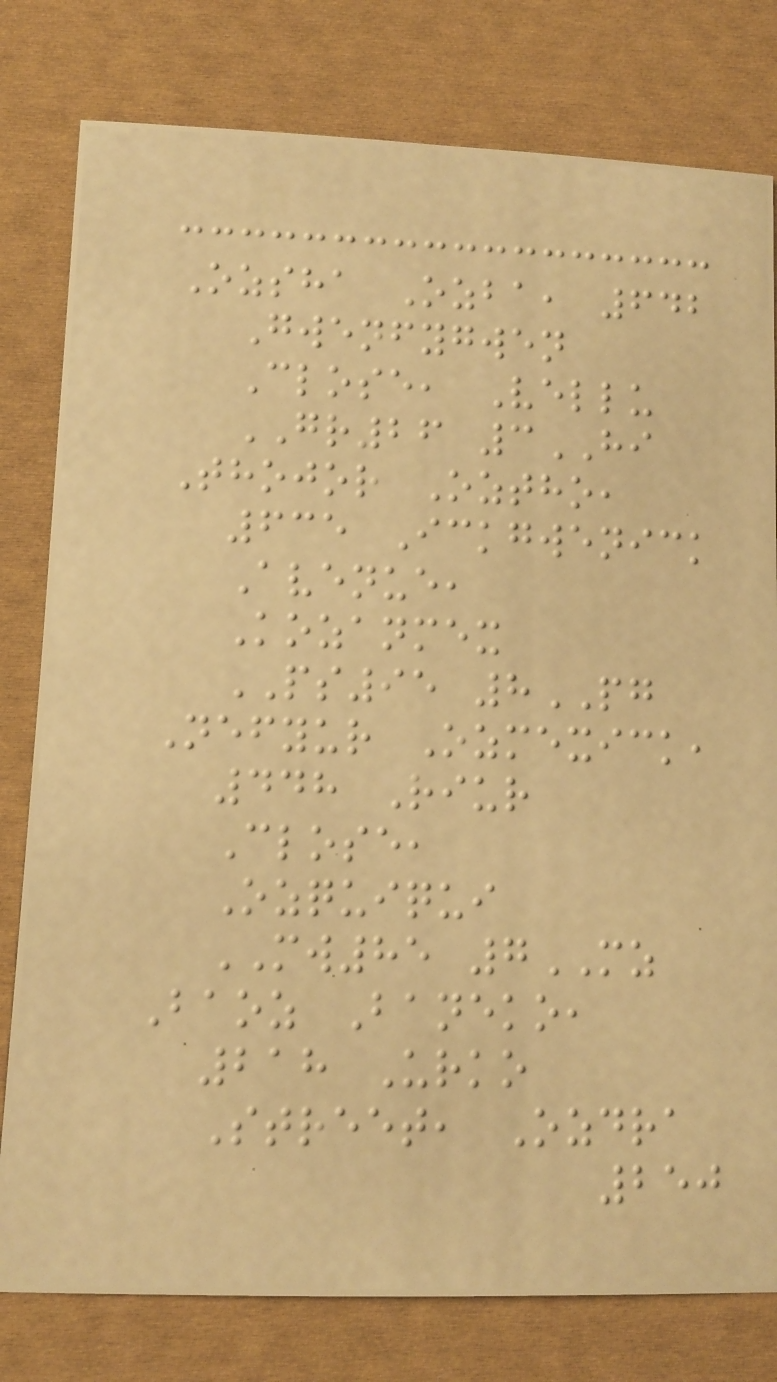Ozsha Ozba, 642
Gwenfygwen
Close, Vellu
GR26 3HI
Thojor Oztho,
635 Ickgwenick
Avenue,
Kozanmex
PS95 8PG
Nefyur Ozmexick,
448 Riur
Close,
Ozquiqui
MW85 7MZ
Baoz Baneko,
218 Urko
Street, Ozdra
250
